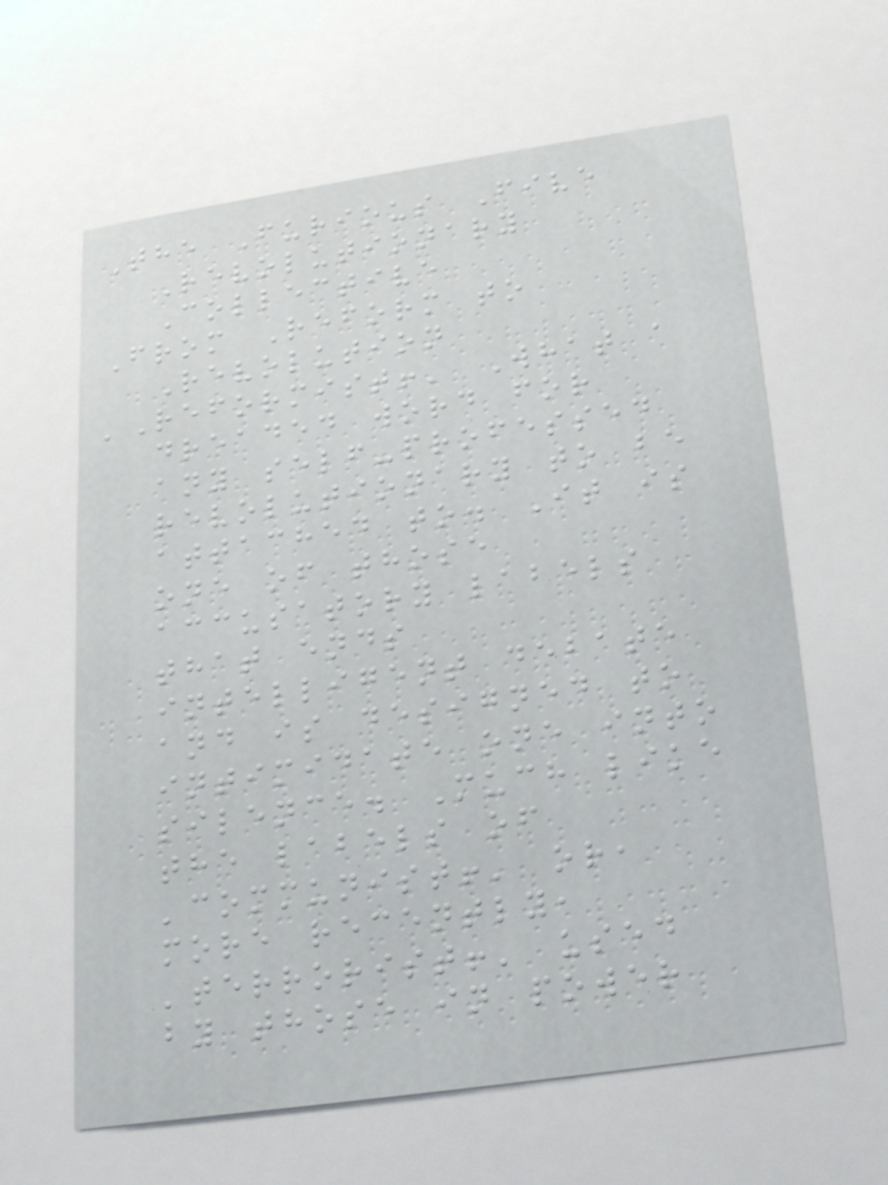The Furious Five
Revolutionary
Collective
From Reform to
Revolution
'Reformist!' What a
dreaded word for
any self-professed
revolutionary to be
attached to. It is
one of those
accusatory labels
that ends
intelligent debate
and is designed to
intimidate one into
silence. Much like
the labels of
'communist!' or,
more recently,
'terrorist!' used
by those in power
